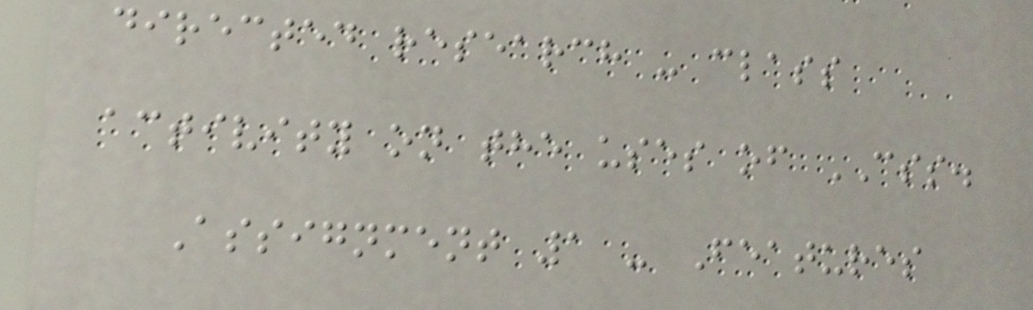directed research - class
activity on the uses of CSS.
Assignment 1 - Features
